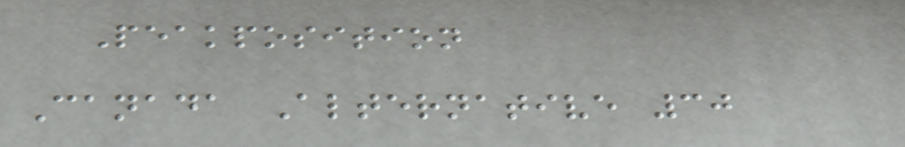Peakposition
Canada Alternative 30
